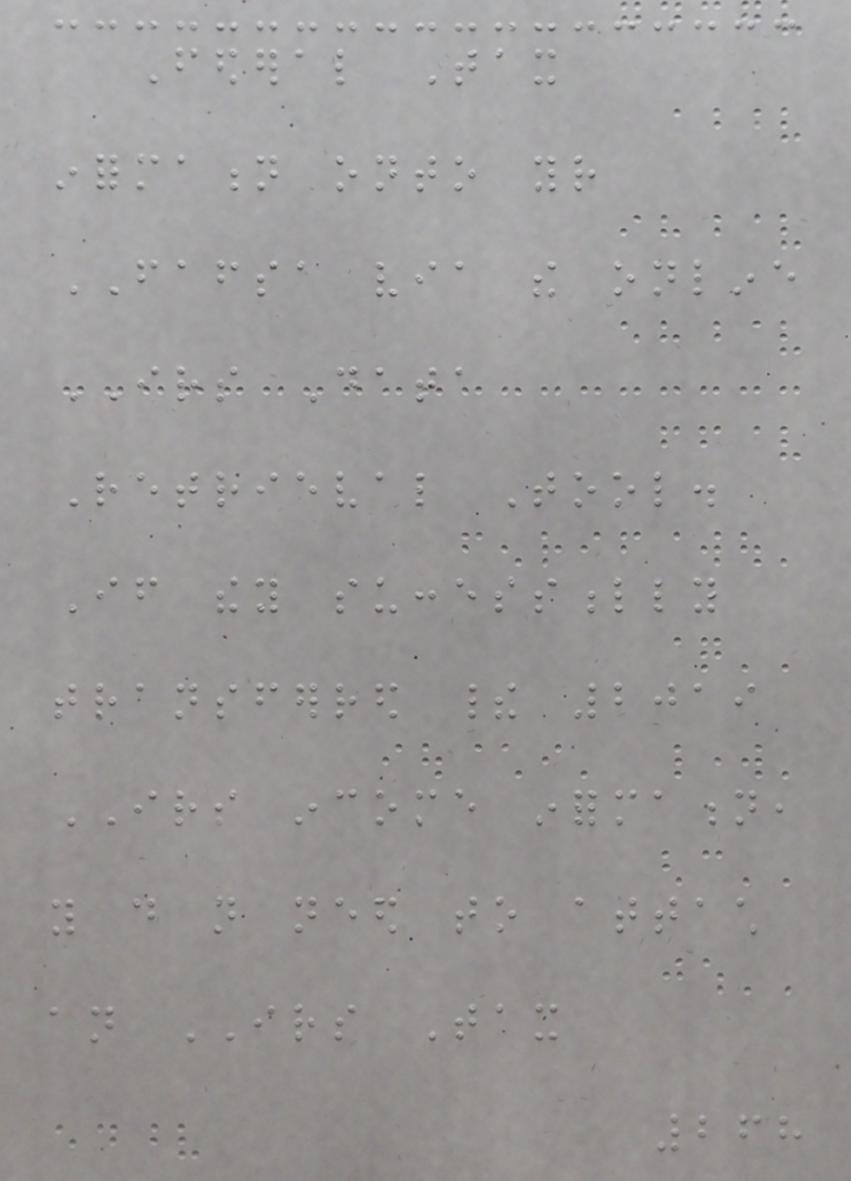Federal Tax
information onto your
FAFSA via the online
IRS Data
Retrieval Tool.
If they successfully
transferred their 2019
IRS income information,
you do not need to attach
an IRS Tax
268
